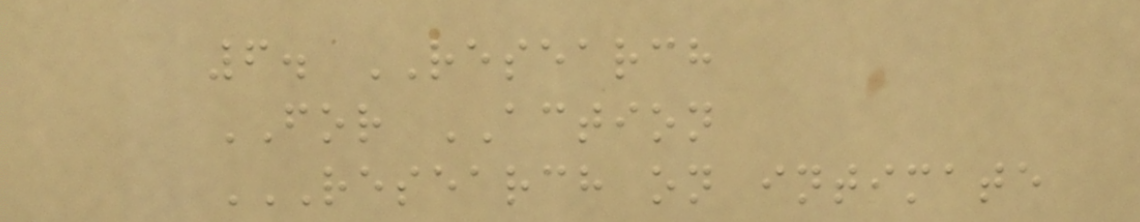6. RESEARCH
FOR ACTION
RESEARCH ON INTIMATE
